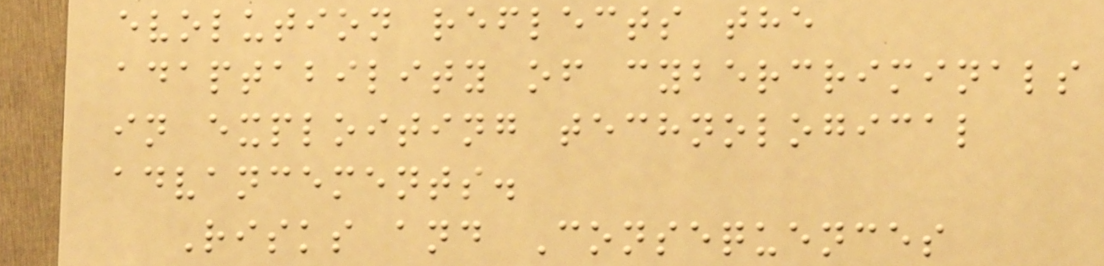evolution reflects the
adaptability of cybercriminals
in exploiting technological
advancements.
Risks and Consequences
